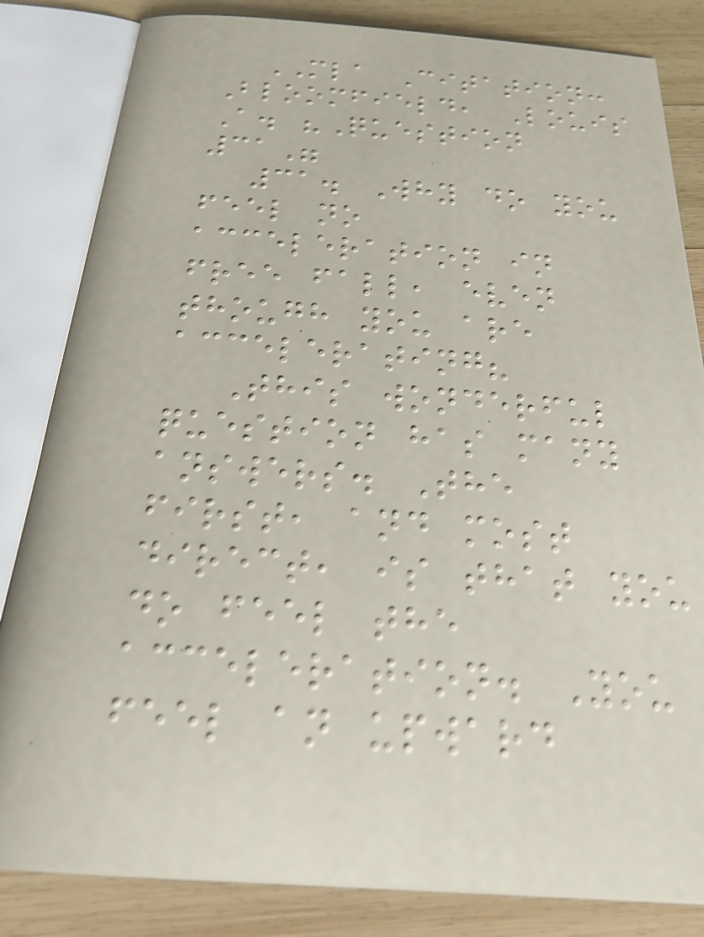MLA Citation:
Bloomfield, Louis
A. "Question
31"
31. Why do you
feel no
acceleration in
free fall, even
though you are
accelerating?
This wonderful
question has many
answers. The
first, and most
direct, is that you
do feel the
acceleration. You
feel an upward
